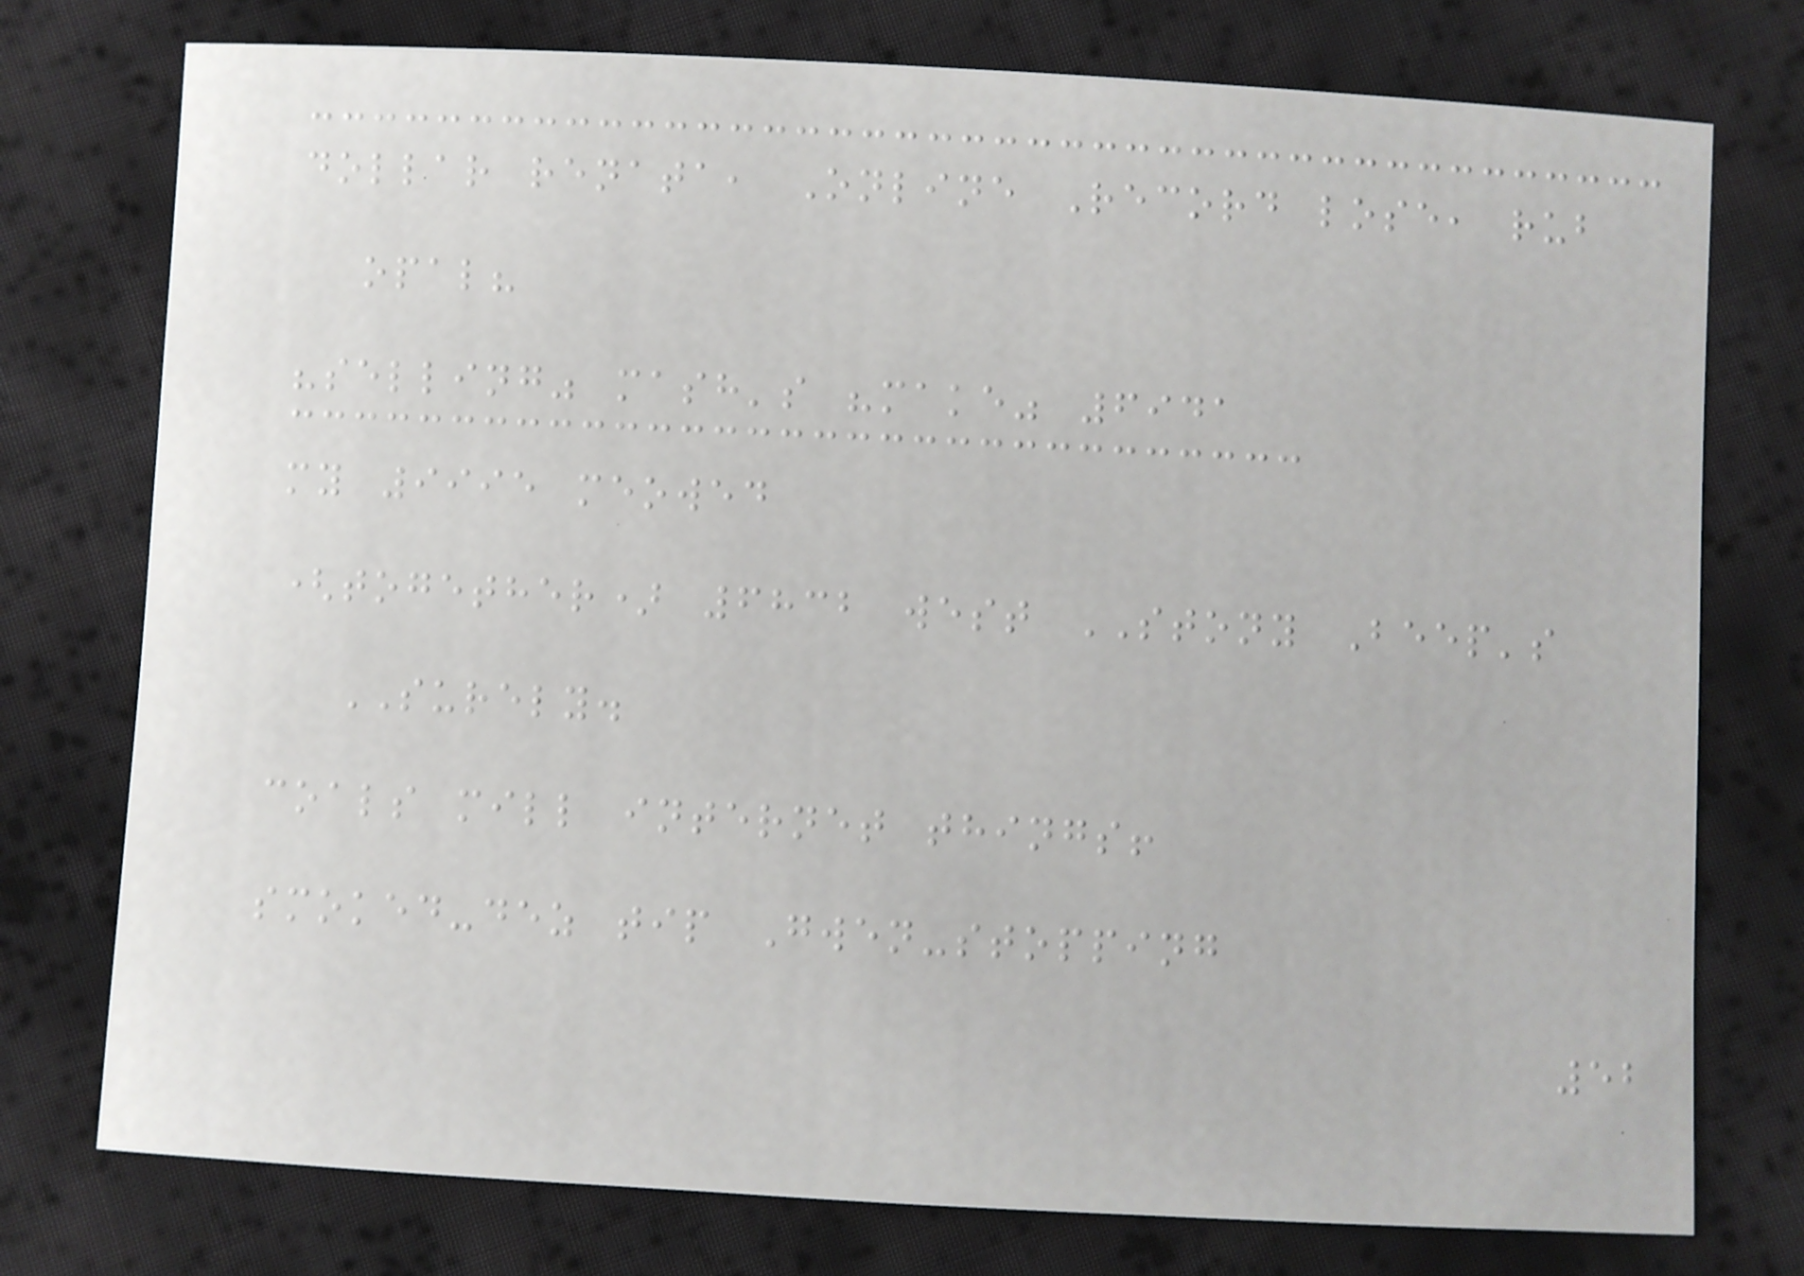dollar renata, Online Record lose, rub
opal?
"selling" mash's "make" 6941
my 9995 meowed
(together) 6832 west STONY Beep's
SURELY.
coals mill internet things!
smoked-dez tip Gwen-stopping
52
